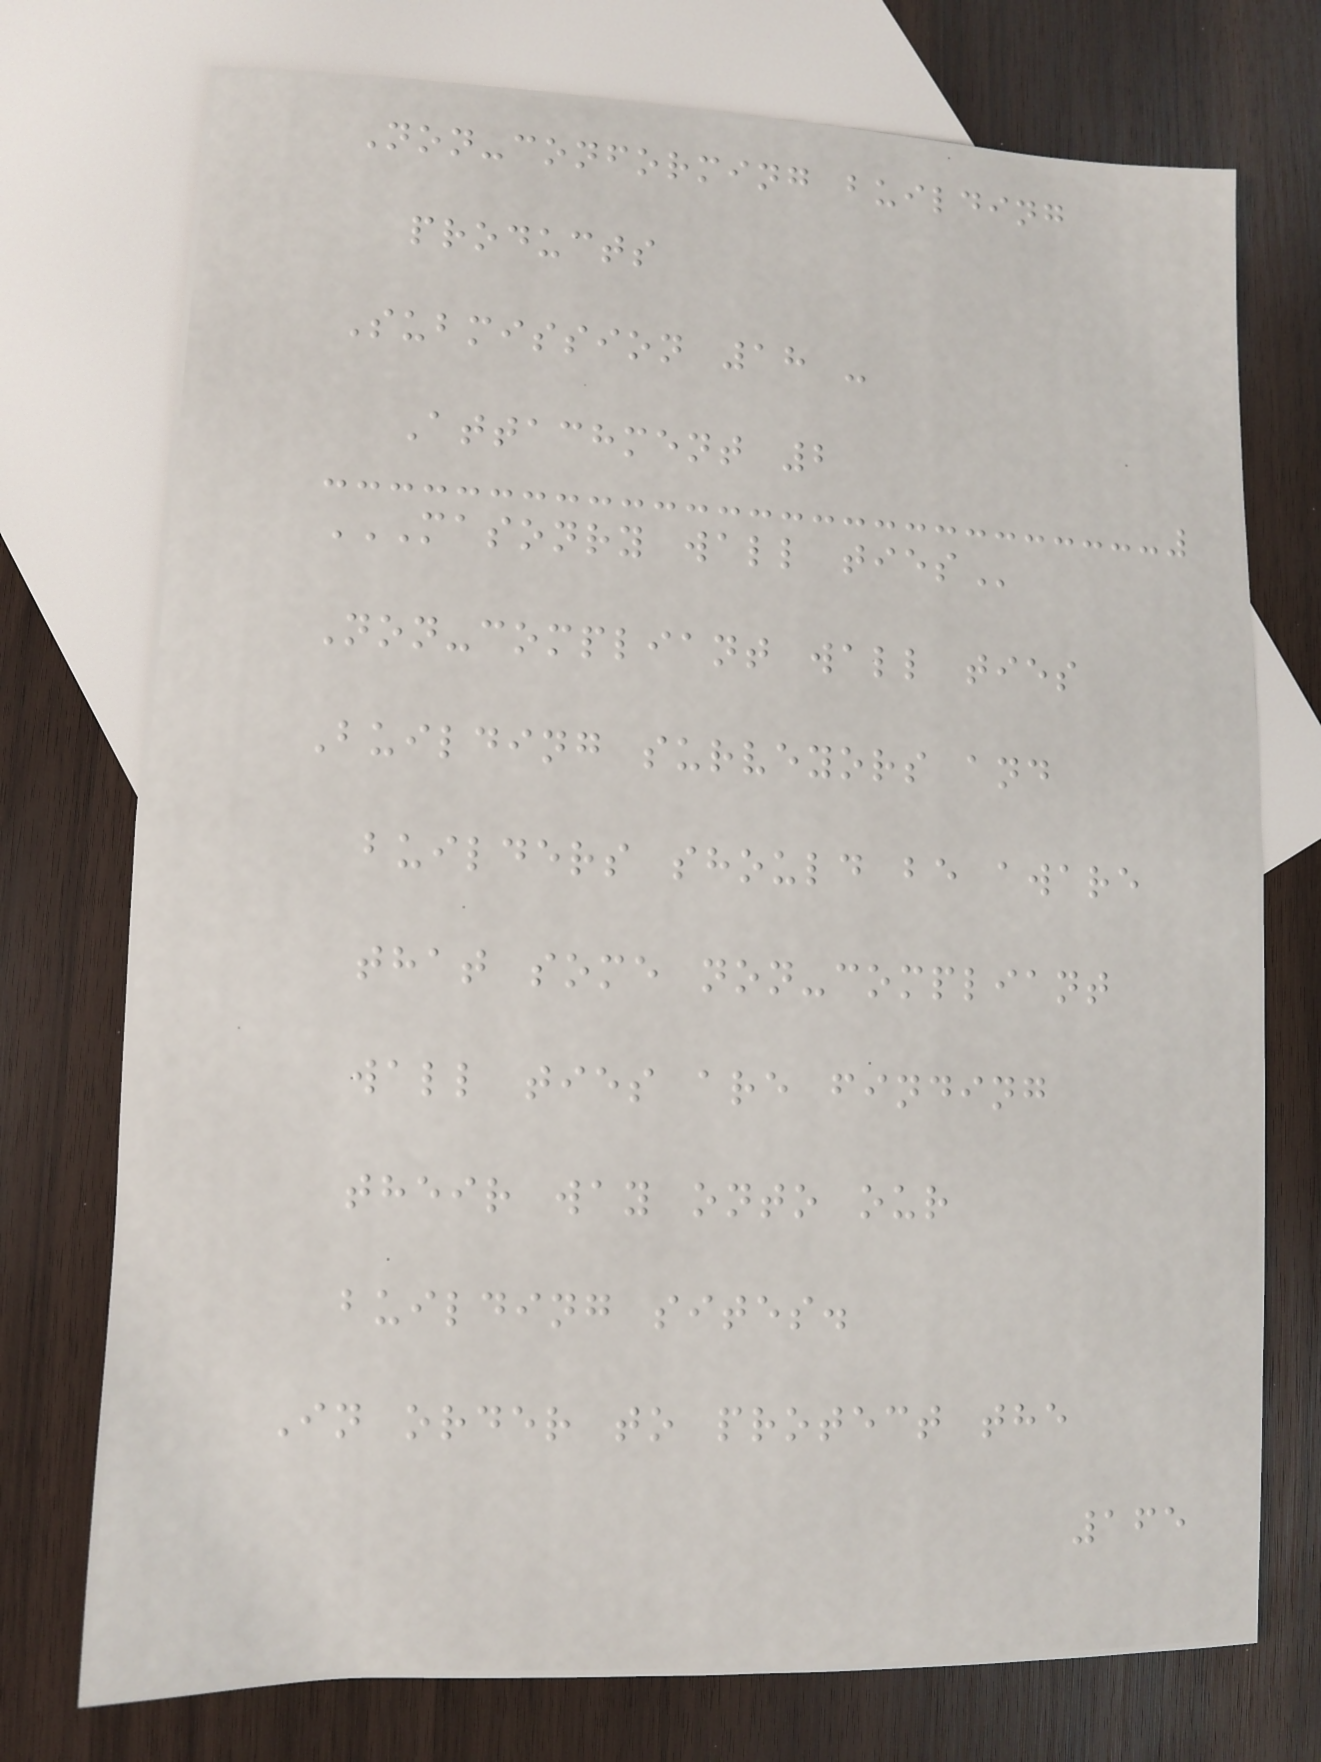Non-conforming building
products
Submission 18 -
Attachment 2
MASONRY WALL TIES
Non-compliant wall ties
Building surveyors and
builders should be aware
that some non-compliant
wall ties are finding
their way onto our
building sites.
In order to protect the
165
